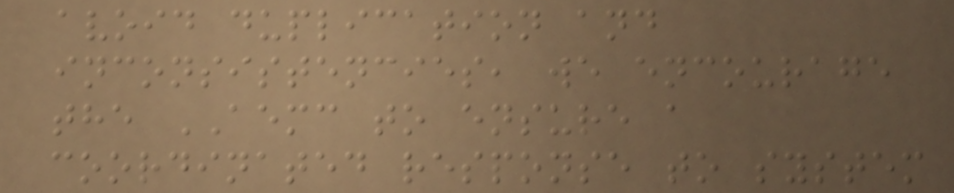avoid duplication and
inconsistencies, we encourage
the AEMC to ensure a
coordinated response to system
